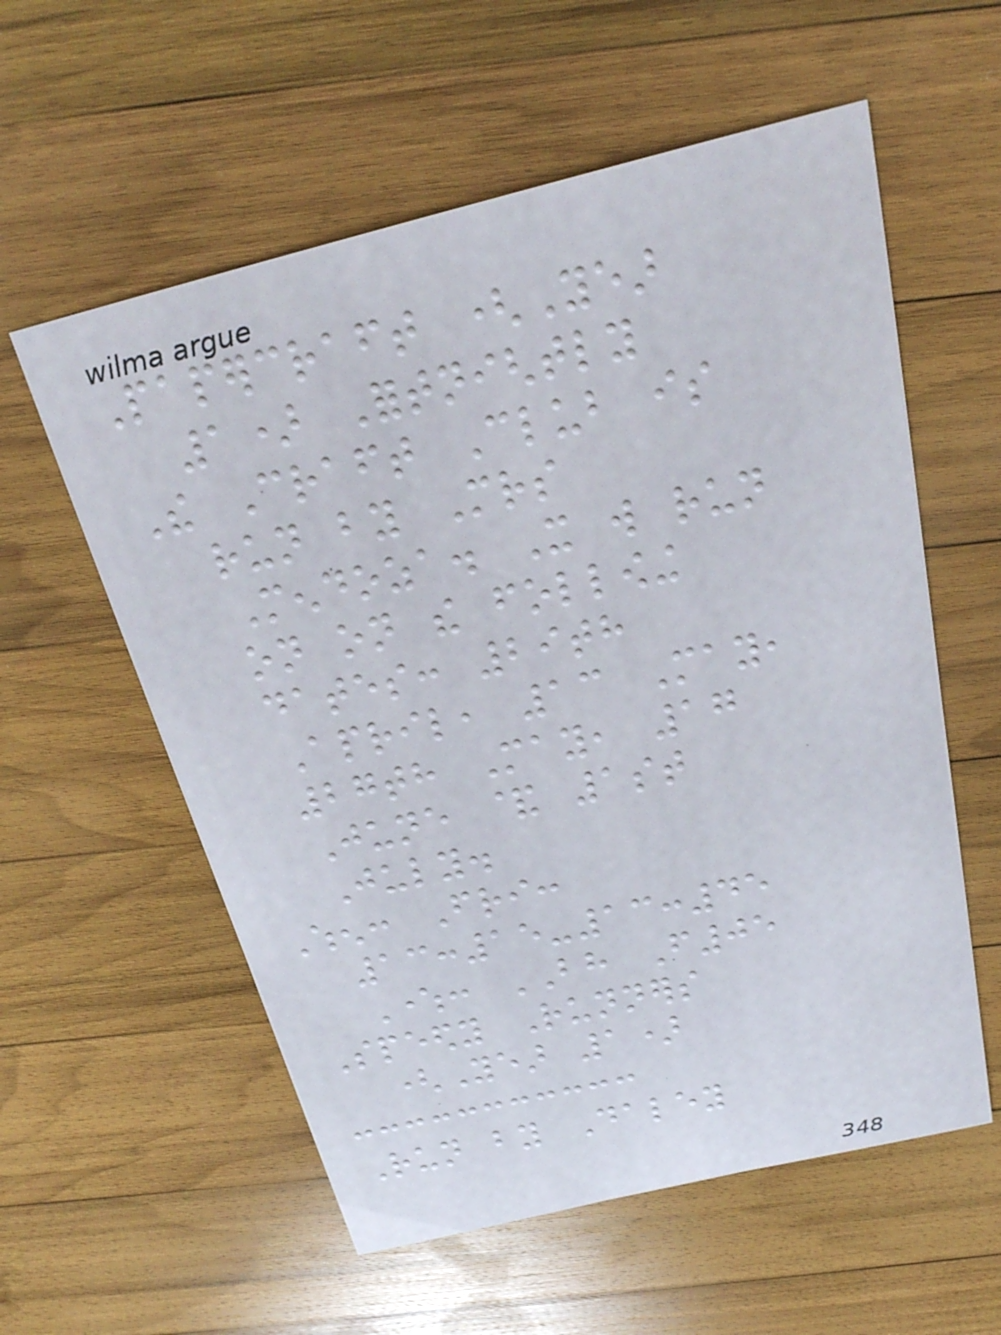Papercraft (Year
1) Fortnightly
The Craft Club is
run by Mrs
Mendoza. It will run
on on the following
dates: 29th
April, 13 May,
27th May, 17
June & 1st
July.
When: Fri:
13:15-13:45
Where: BH F05
Speedy Runners
(Year 1)
Run by Daley
